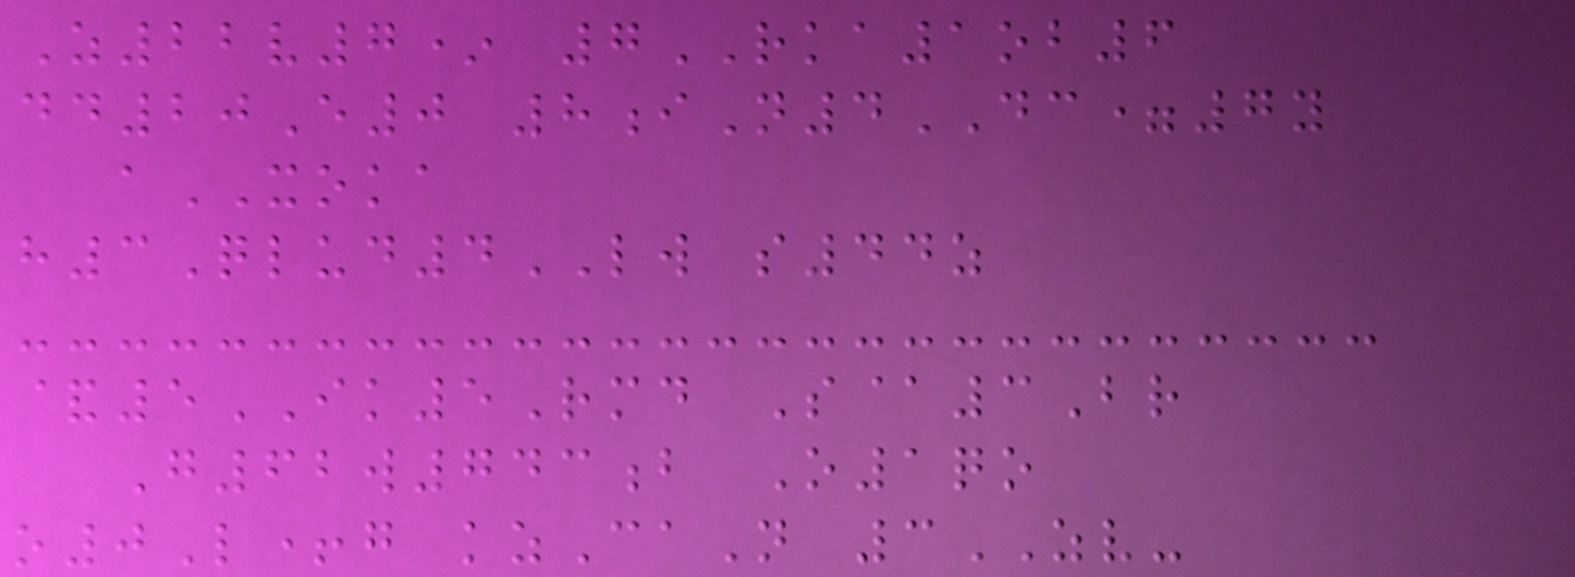Z22v7* 7RKA1ob6
dd20E0 8iN4DC=7y
aXOKA
h3Qlud4LW s44z
&5IK5Rmd S@3Br
G62w743b O1qo
o0L+g kzCaN 3ZV-
